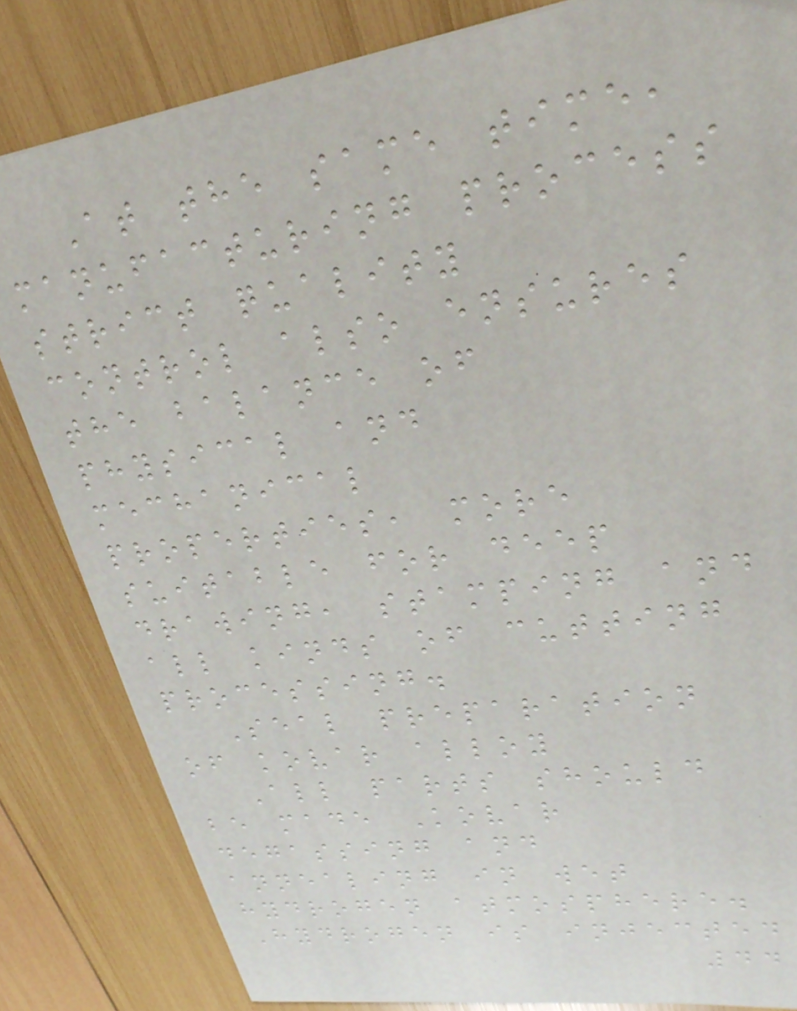At the same time,
manufacturing process
strict quality
control also ensures
the balance of
physical and
mechanical
properties, more
suitable for deep
drawing, stamping and
all kinds of cutting
processing.
Seal preparation
of kovar alloy
All parts should
be made Kovar
degassing and
annealing in wet
hydrogen atmosphere.
Hydrogen is injected
44
